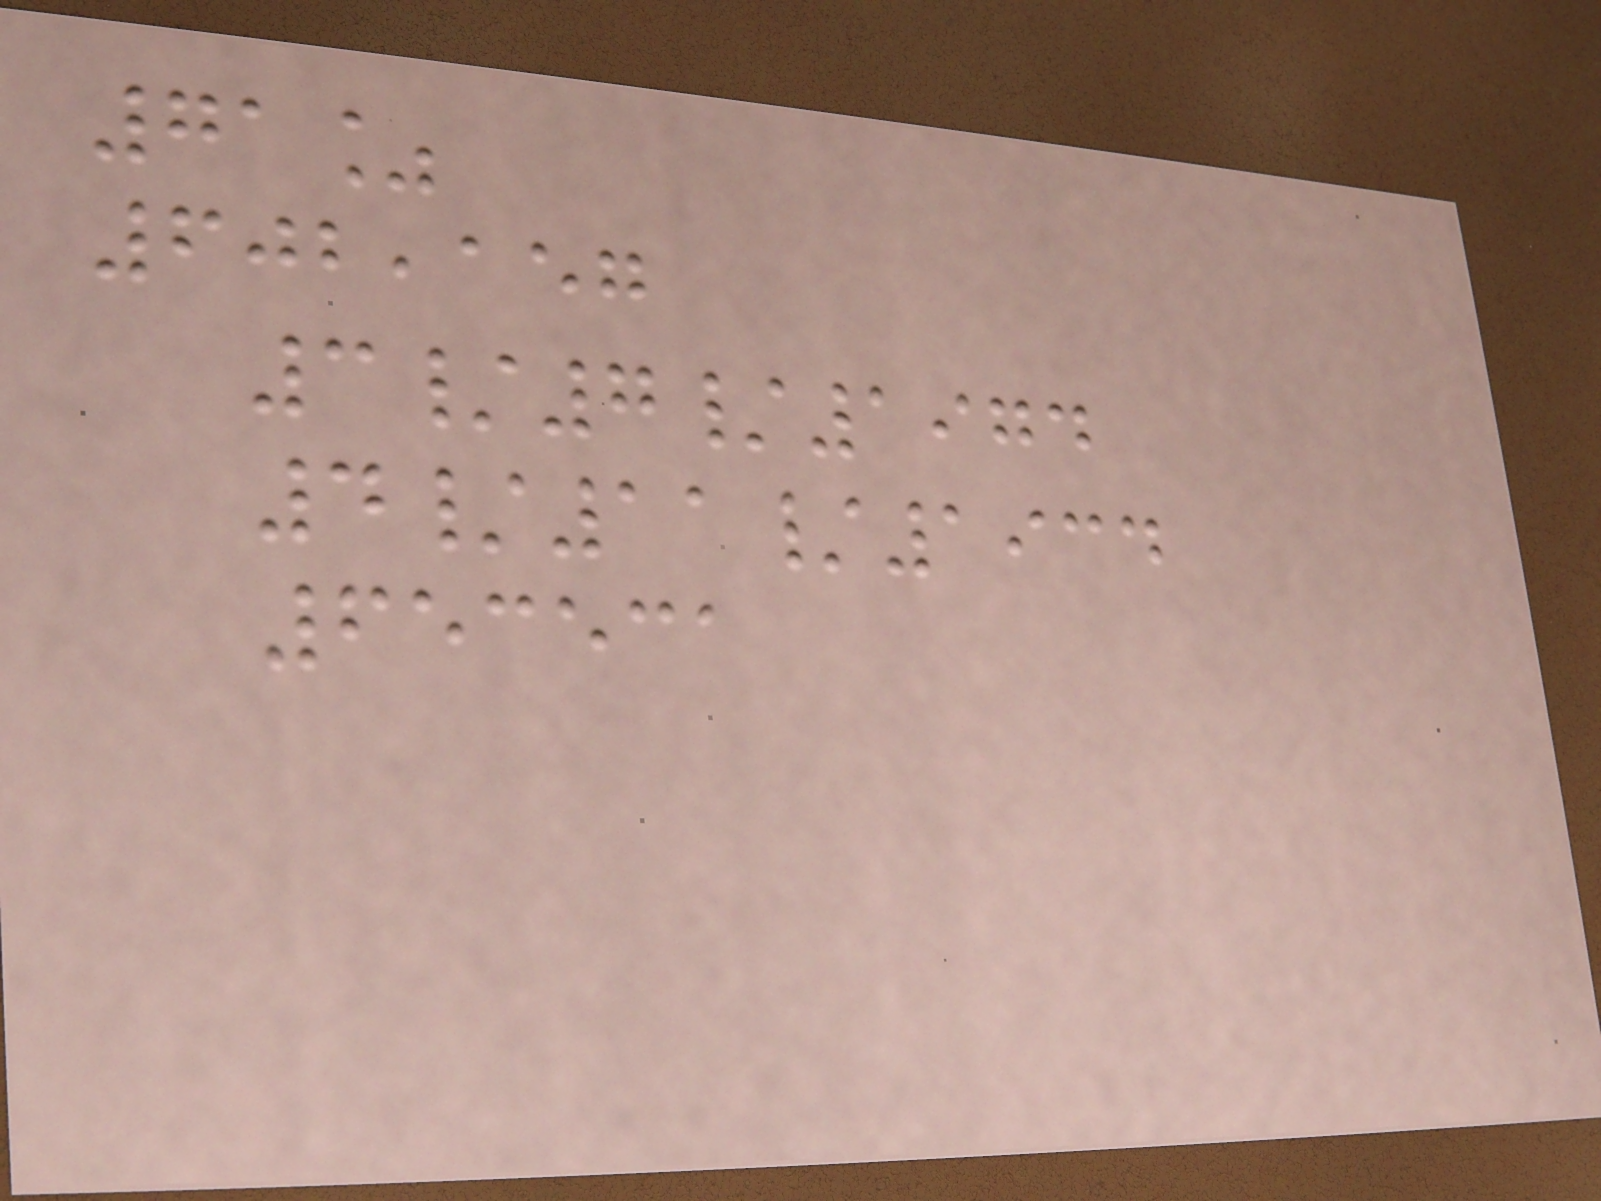71%
602,157
3/7/1974
4/11/1934
653531
